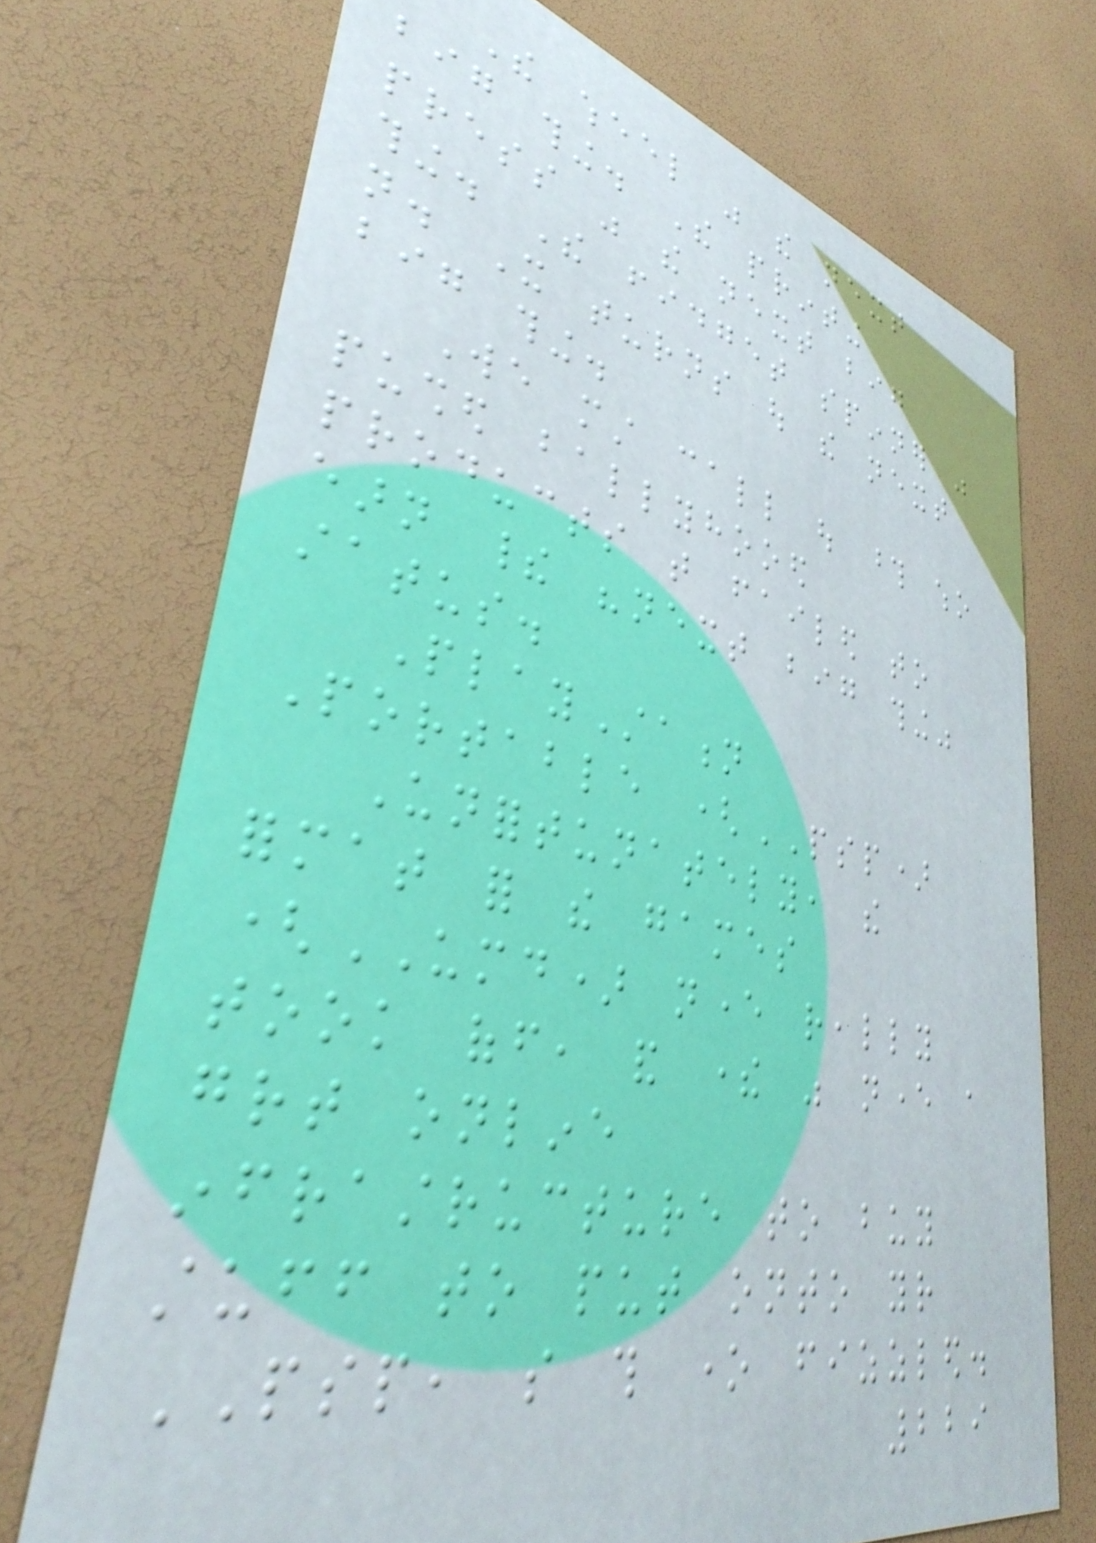The wheel was the next
big thing. The printing
press was the next big
thing. The fidget spinner was
not. It turns out the next
big thing.
We must call out those who
pushed ballyhooed
products that failed to
earn their "next big thing"
status.
PlayStation
Portable (PSP)
Unfortunately, the
format for the games
(UMD) never really
took off, and there was never a
great online
infrastructure to buy
stuff to put onto your
PSP, so this one fizzled.
229
